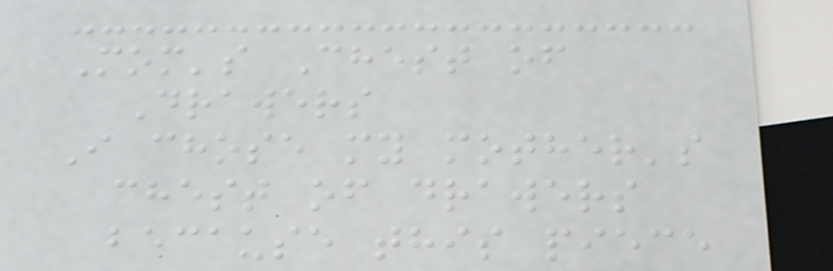Mom's Chest of
Drawers
I chose my mother's
chest of drawers
because this piece
